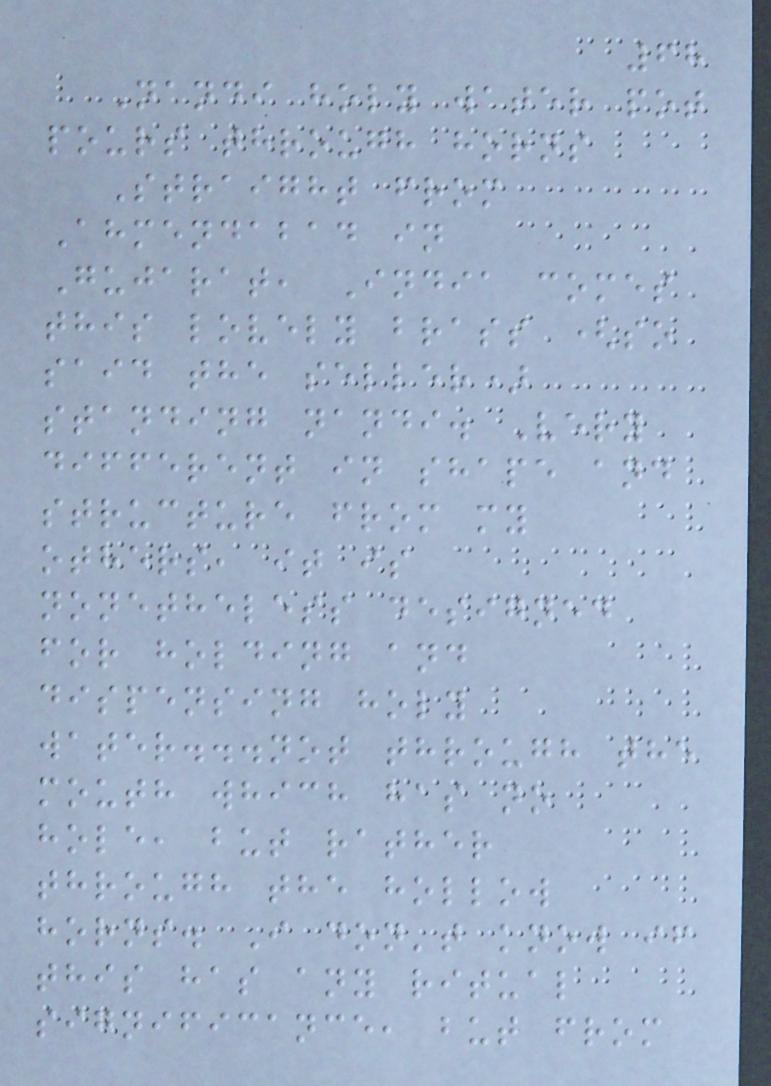68
Nandi holy water pot
pours through horns
Straight from
Ahmendabad in
Gujarat, India comes
this lovely brass (so
said the seller)
standing nandi. Very
different in shape and
structure from my
others, it is
nonetheless designed
for holding and
dispensing holy
water...not through the
mouth which has no
hole, but rather
through the hollow
horns. I don't know if
this has any ritual
significance, but from
